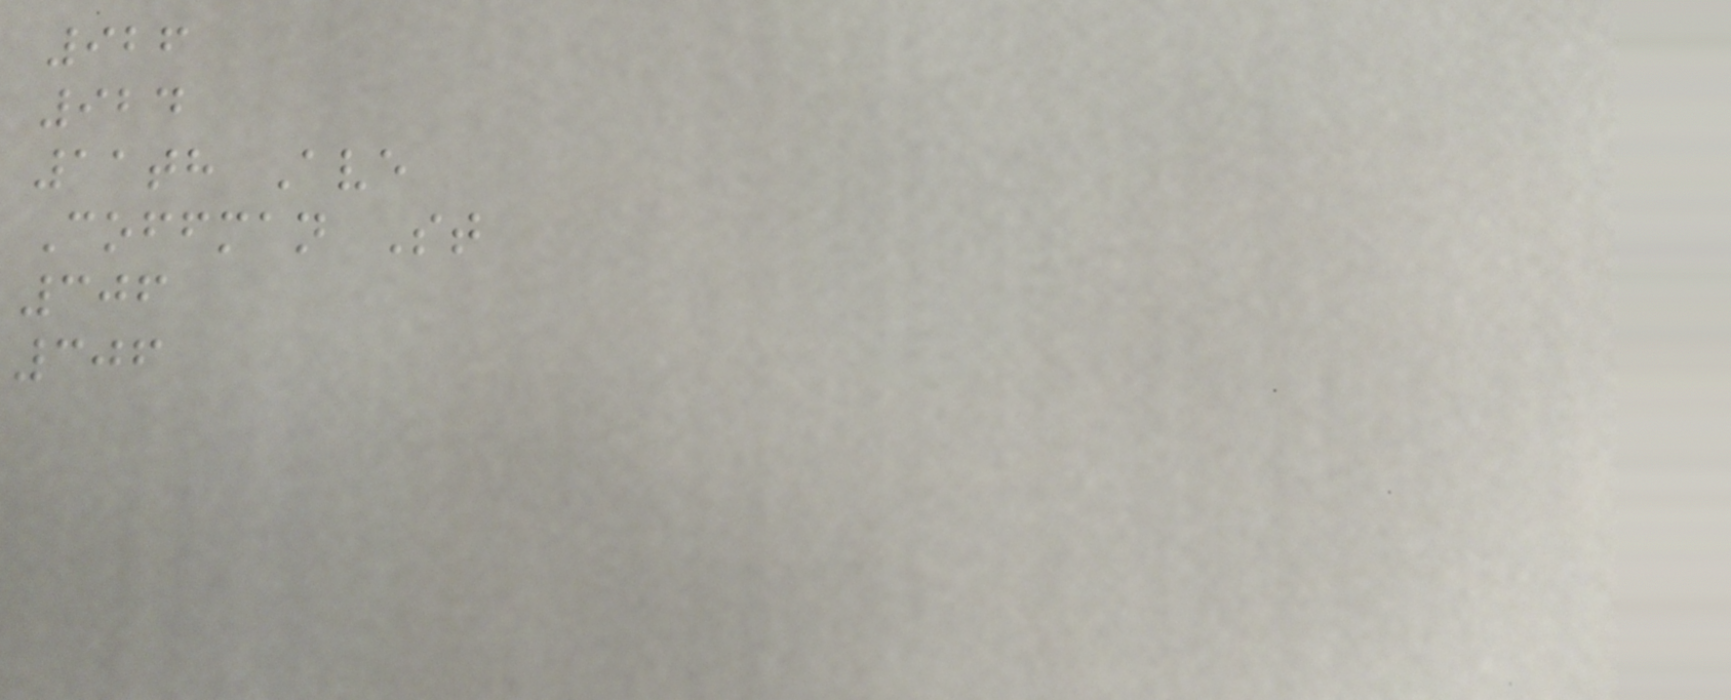926
924
11th Ave
Coffman St
306
306
